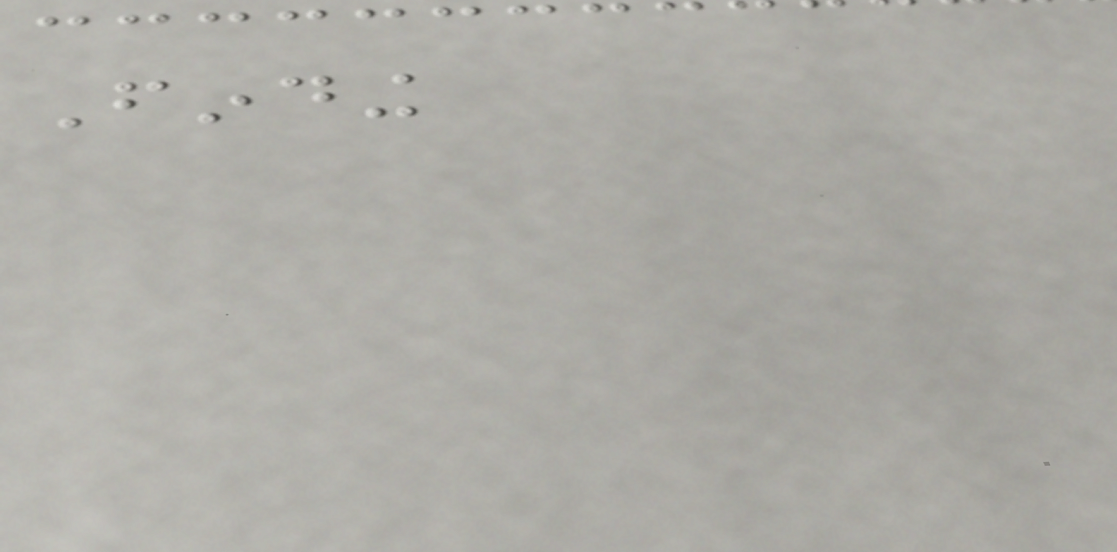Finding
